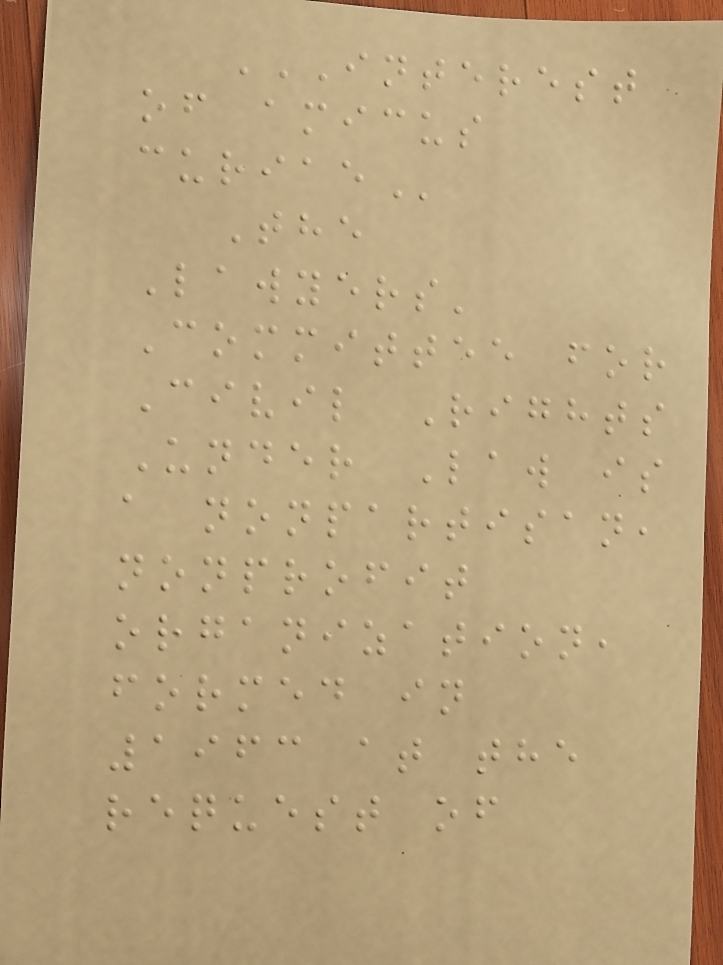INTEREST
OF AMICUS
CURIAE
The
Lawyers'
Committee for
Civil Rights
Under Law is
a nonpartisan,
nonprofit
organization,
formed in
1963 at the
request of
